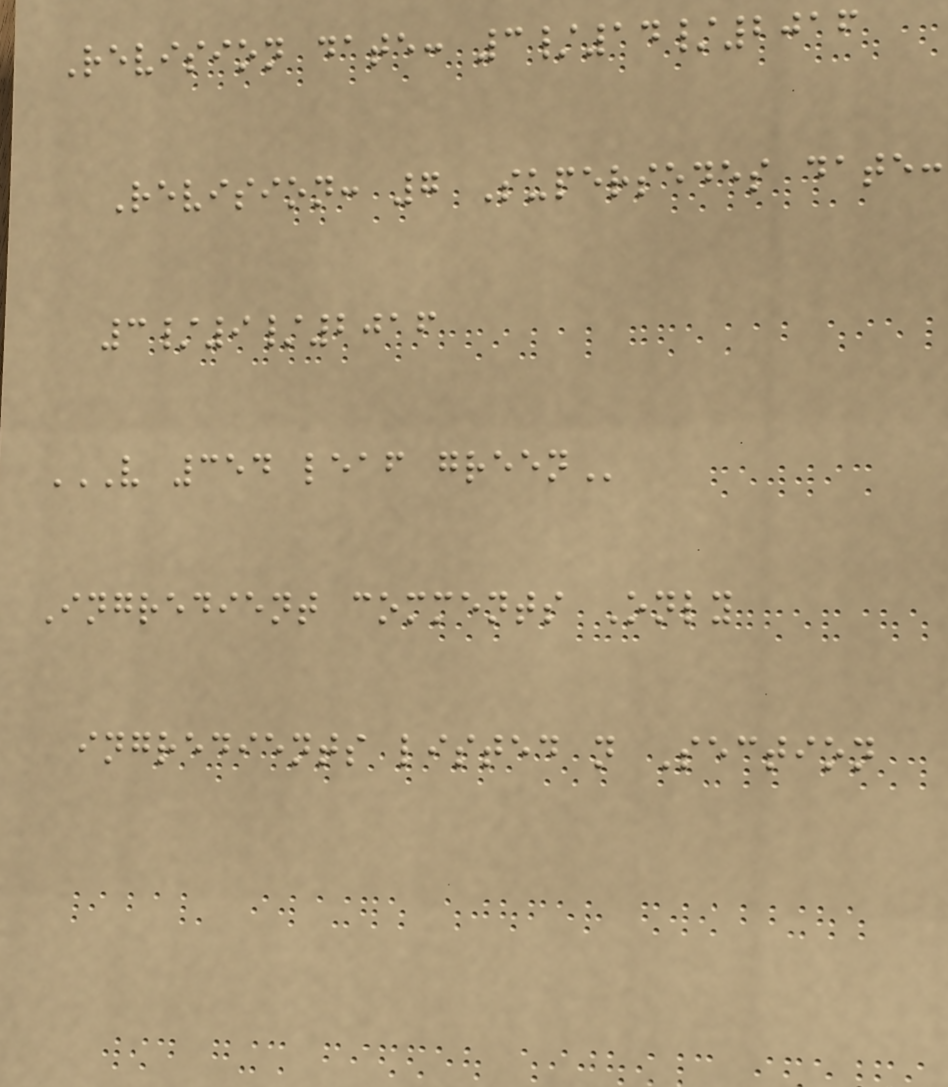Revision date: 3/14/2016
Revision: 7 Supersedes date:
3/9/2016
V 354 LEAF GREEN
Ingredient comments Only
ingredients listed n Section
